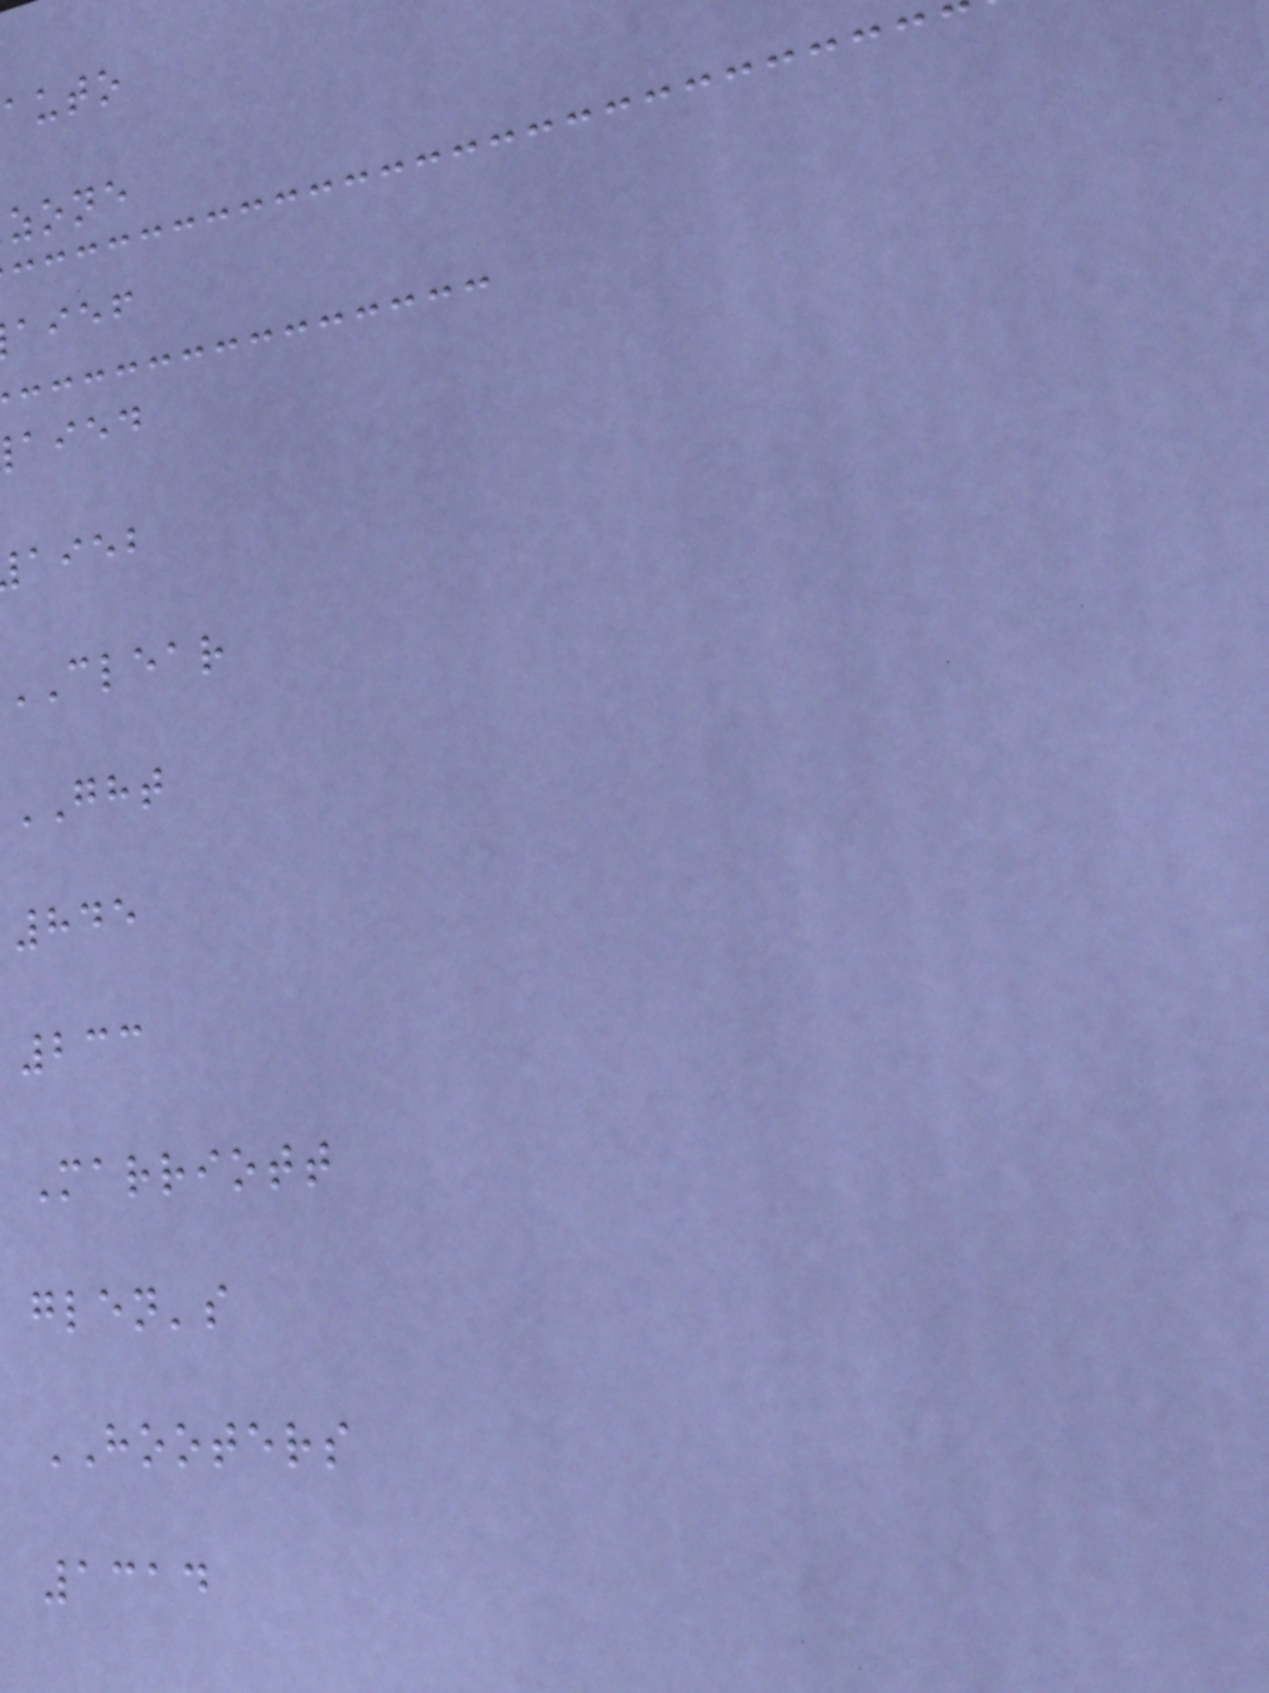auto
zone
aief
aied
aieb
CLEAR
GHT
845
233
Marriott
glen's
HOOTERS
1314
